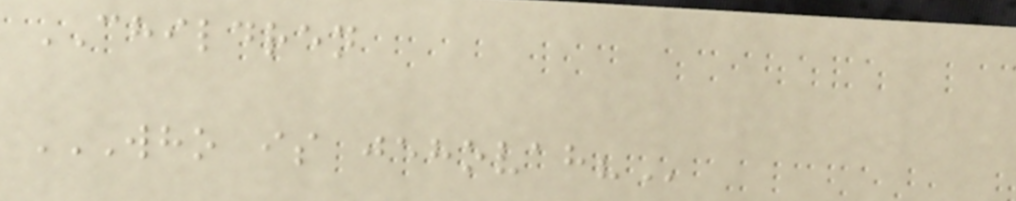CHILDREN
WHO IS JEHOVAH?
